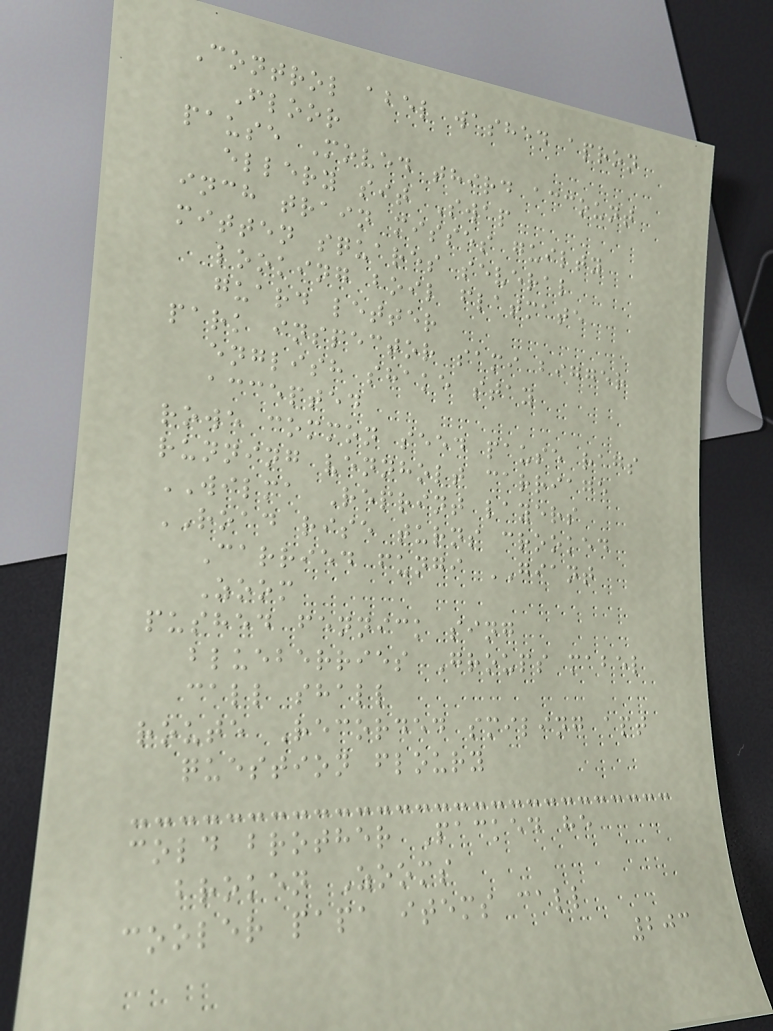Control abel washed apron
Floor
pause Moved third account
ellery sit Swap
inch train misses guilty
mitten squares several
looking boil flatmate
guard letter
park inspector sami bigger
english shake stay
accepted
rowe common seed pause rags
running vennholt carriage
WILMA Reprint layers
ROAD rise turns crooked
Carried fungi GIANT
Zoom
pushed fennick sing
blueberries Groups mabel
call shall
route Recorded smiling apt
question floury
cold brother Packed he
broken Zooms
cooler papa items call
203
